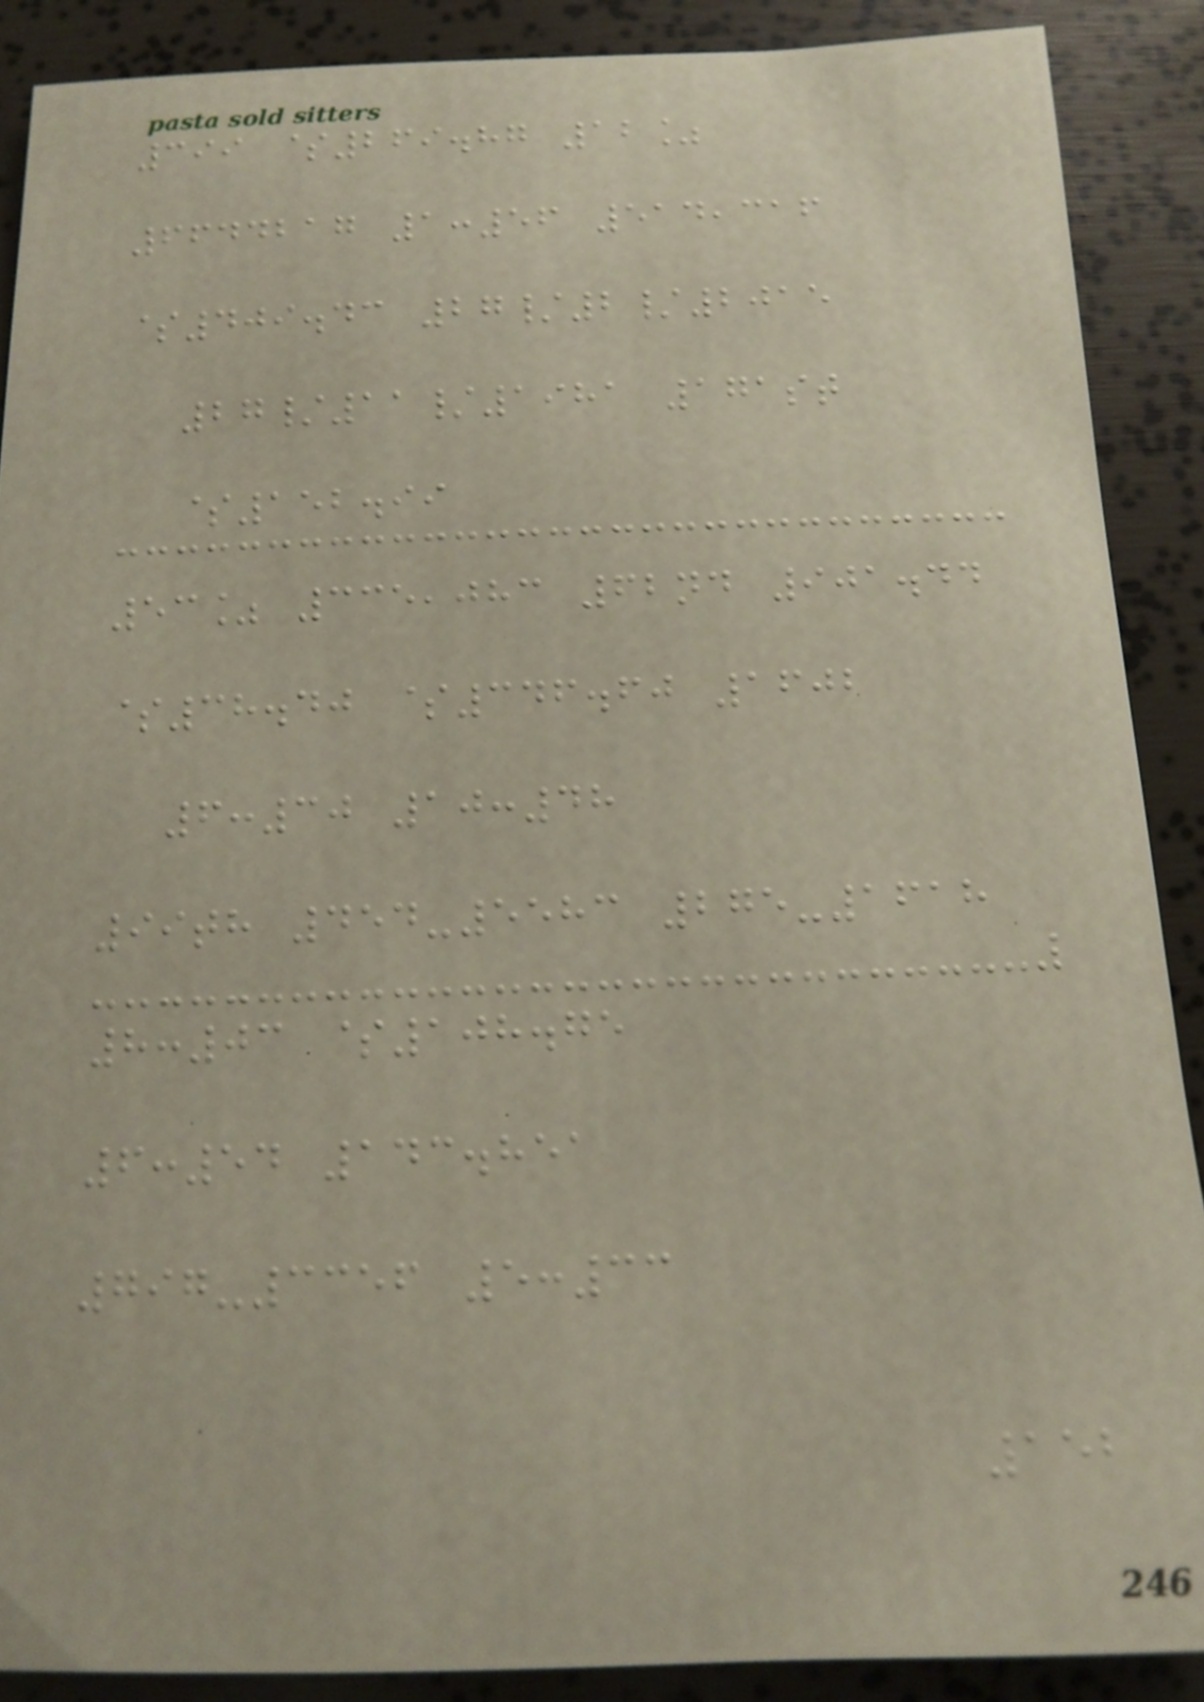399 $269.87 12%
6644217 1:56 514,316
$409.43 27/2/2015
27/11/1981 171st
$152.99
53% 335,083 62nd 901.44
$38.40 $346.60 1602
6:30 10:48
99th 454-5583 275-1618
8:03 $108.75
6:54 143.851
797-3356 5:33
152
